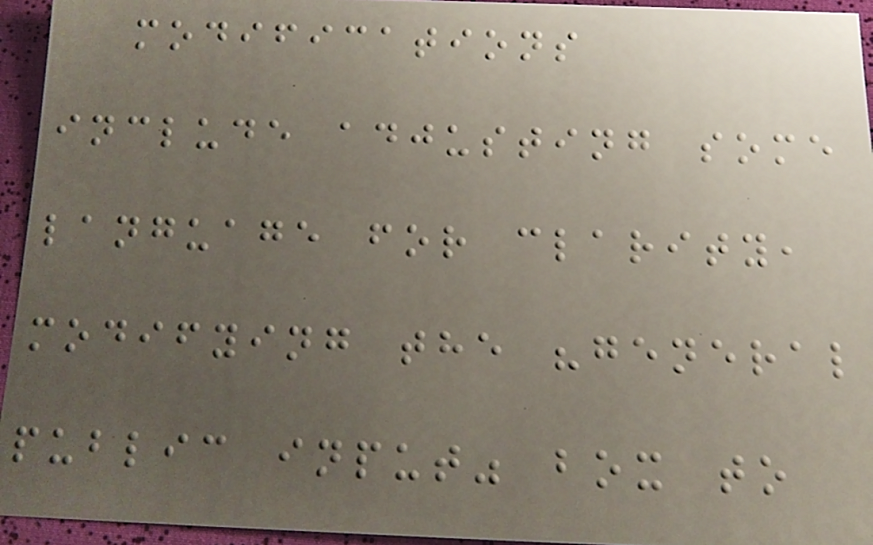modifications
include adjusting some
language for clarity,
modifying the "general
public input" box to
